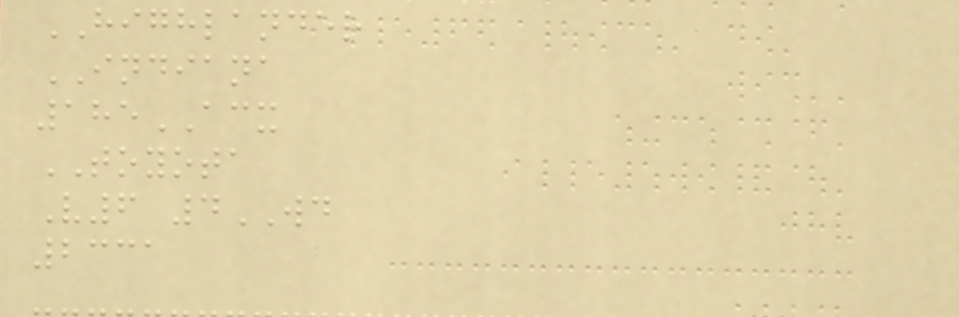HIGHLANDER
INDIANA
185ACX
TOYOTA
V6 4WD
2331
